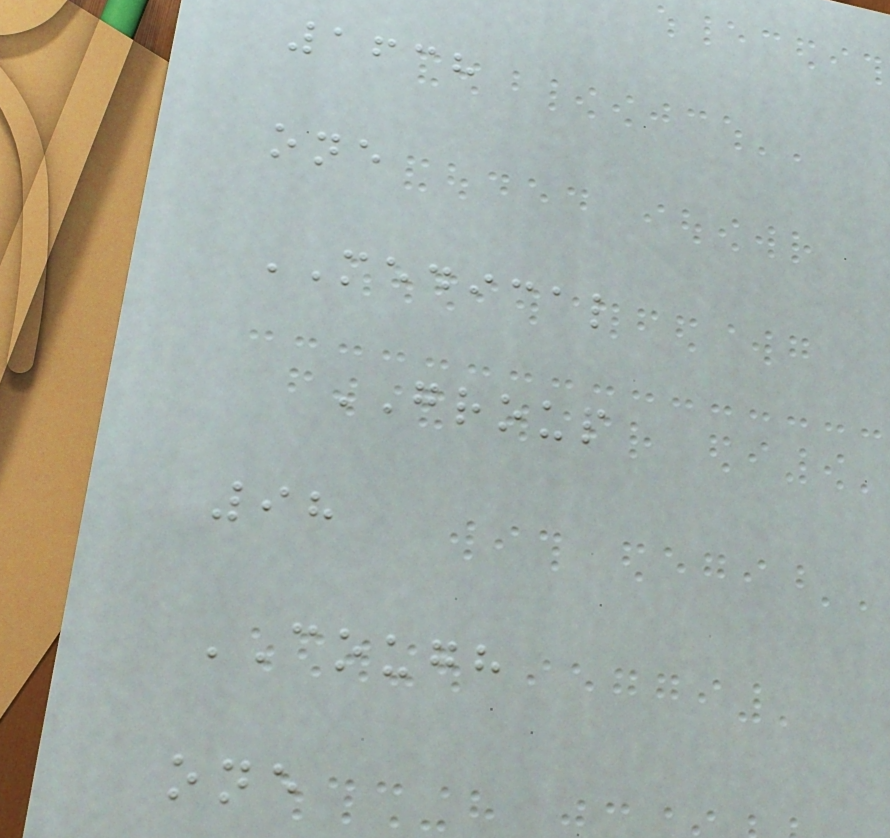1638
one
MEDICAL
GROUP
98
COUGH
one
